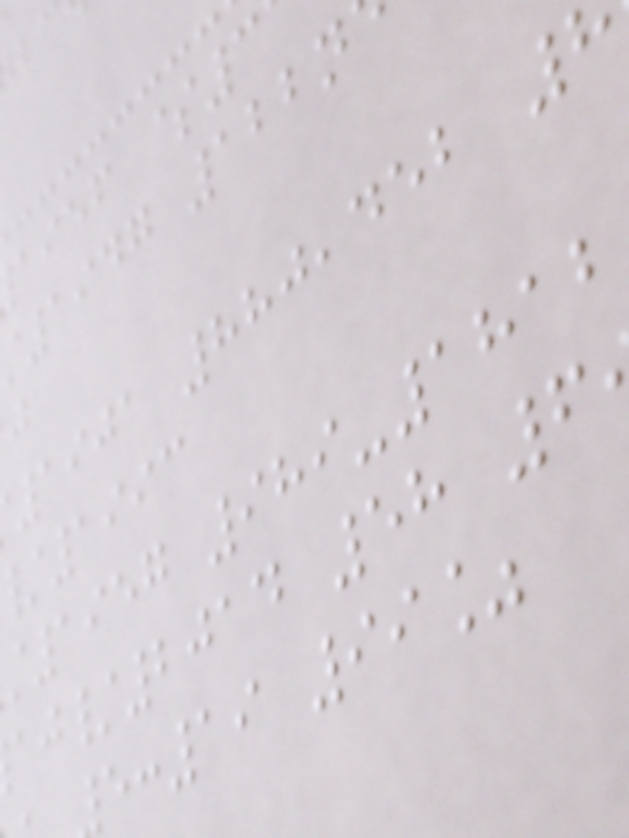aief $3
1947 122n
1901 880,452
1993
1957 989-1812
/2014 58 6
:19 99%
